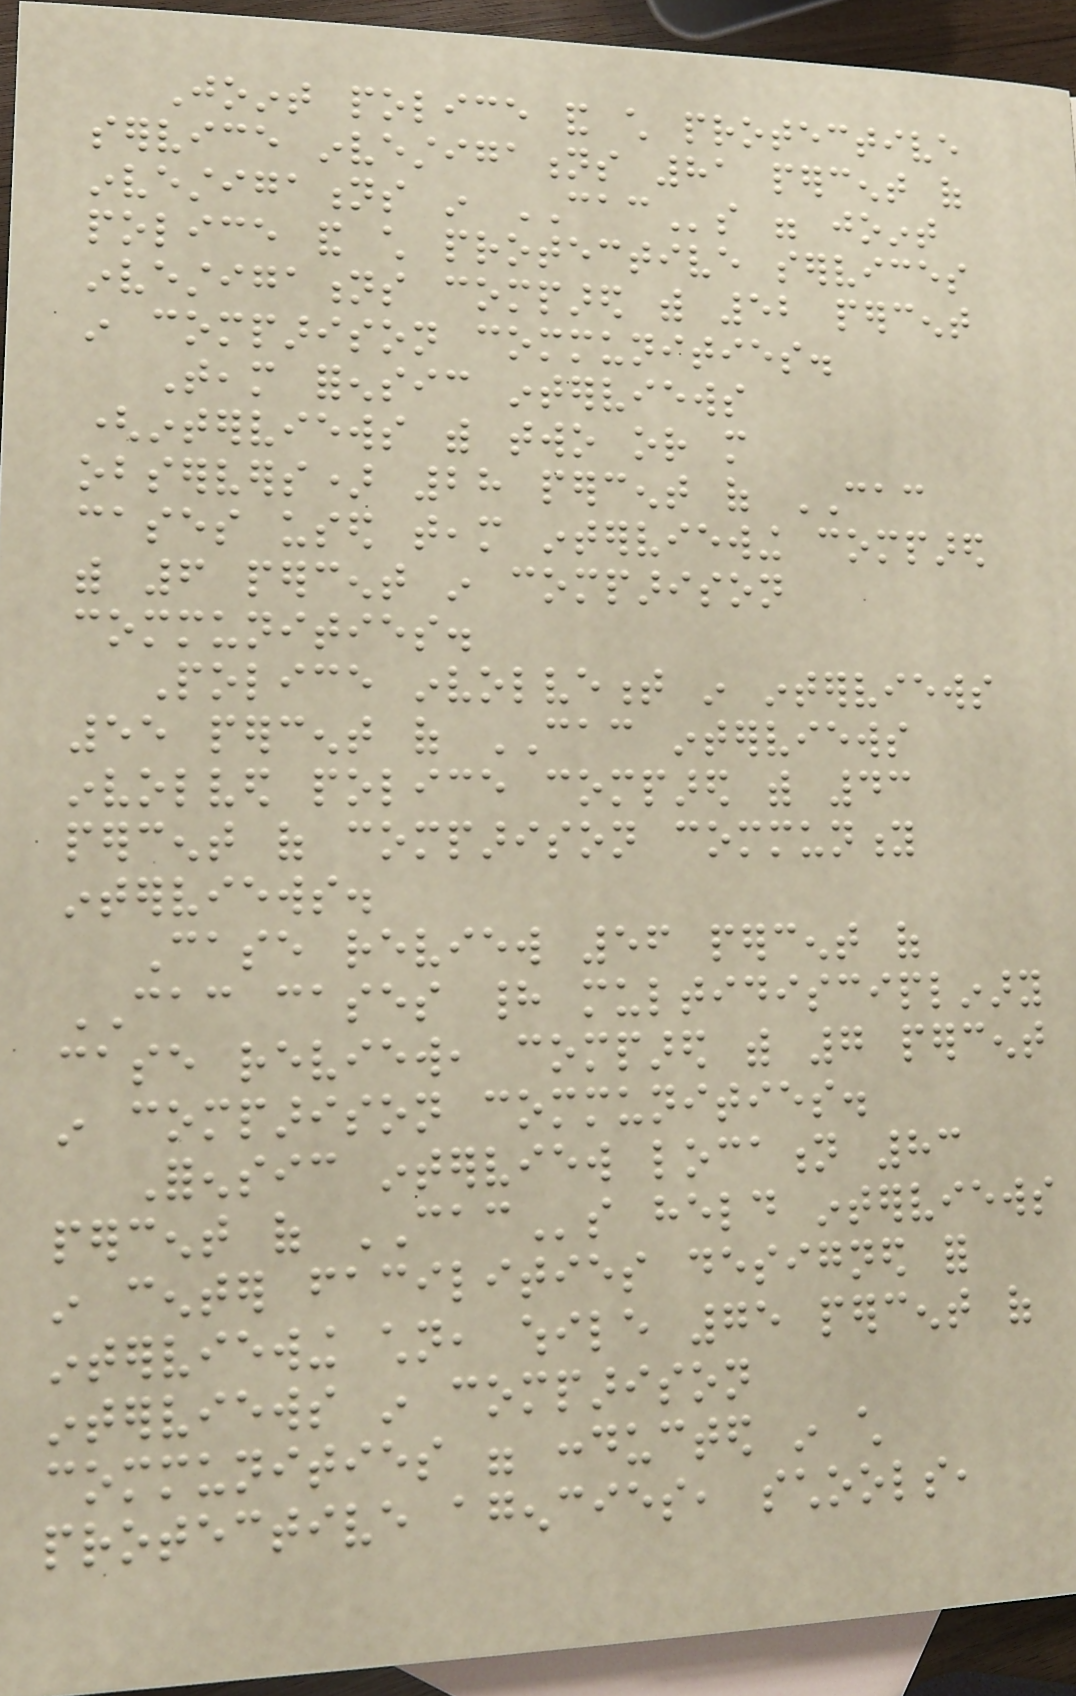Joint police and child protective
service investigations 81 percent of
investigations in CACs were joint
police and child protective services
investigations compared with 52 percent
in comparison communities.
Team forensic interviews
(interviews with two or more
observers) 28 percent of CAC
cases used team interviewing compared
with 6 percent in comparison
communities.
Police involvement in interviews
55 percent of CAC interviews
involved police compared with 43
percent of comparison community
interviews.
Case review 56 percent of
CAC cases had multidisciplinary
case review, compared with 7 percent
in comparison communities.
Forensic interview location 83
percent of CACs held interviews
in center facilities designed for
interviewing children, while 75 percent of
interviews in comparison
communities were conducted in child
protective agencies, schools,
